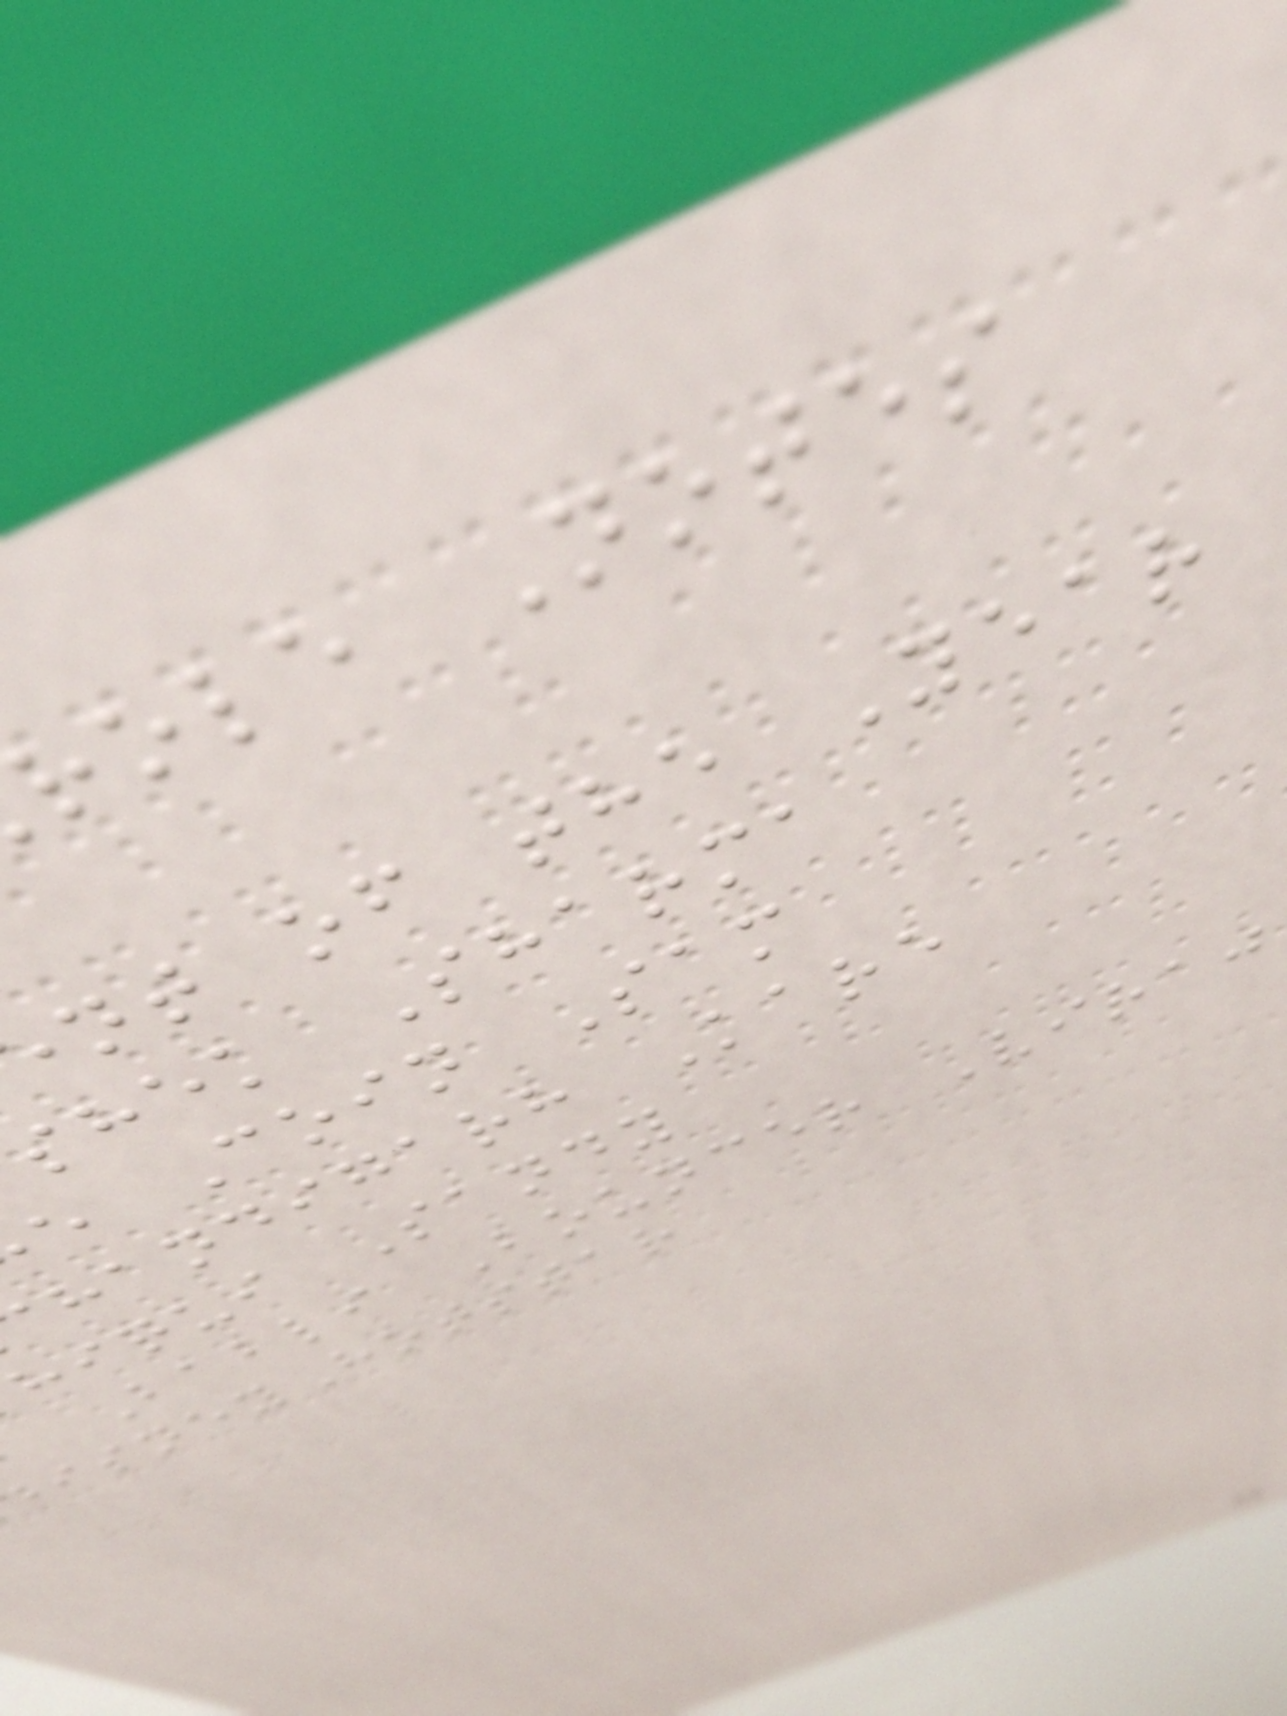role Notes
nt of the Year
shek Sharma
e Coin Sam
handigarh Kare
hiqui Sandy
Babli Bouncer Viraj
isneyHotstar
